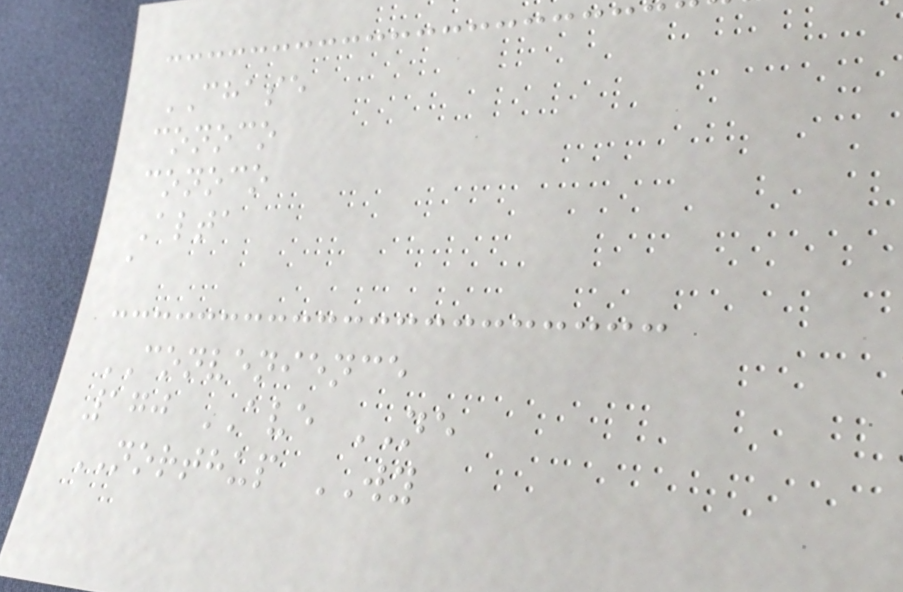CHASE
conoco
conoco
Alta
a
CONVENIENCE
170 AVE NE
NORTHUP WY
